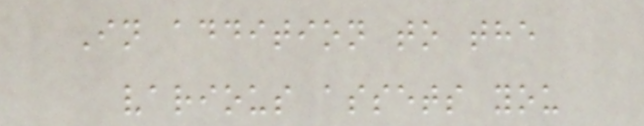In addition to the
various assets you
